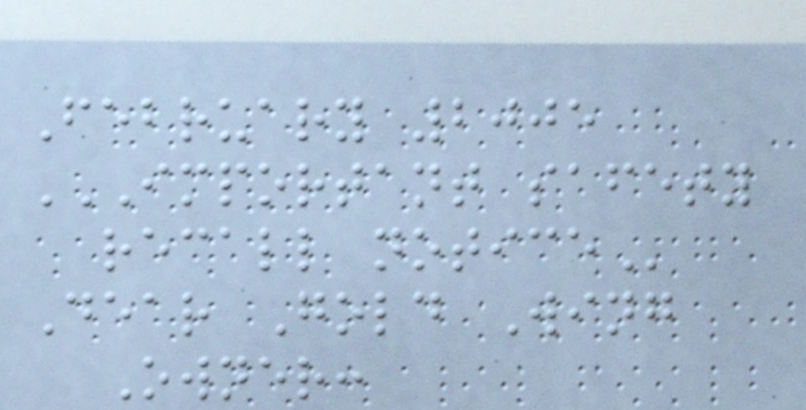February 2005
IMPORTANT SAFETY
RECALL NOTICE
Dear Gold Wing
Owner:
